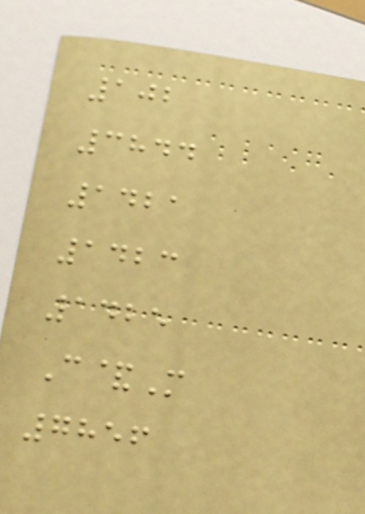102
3844
1421
1423
1425
C&M
7856
